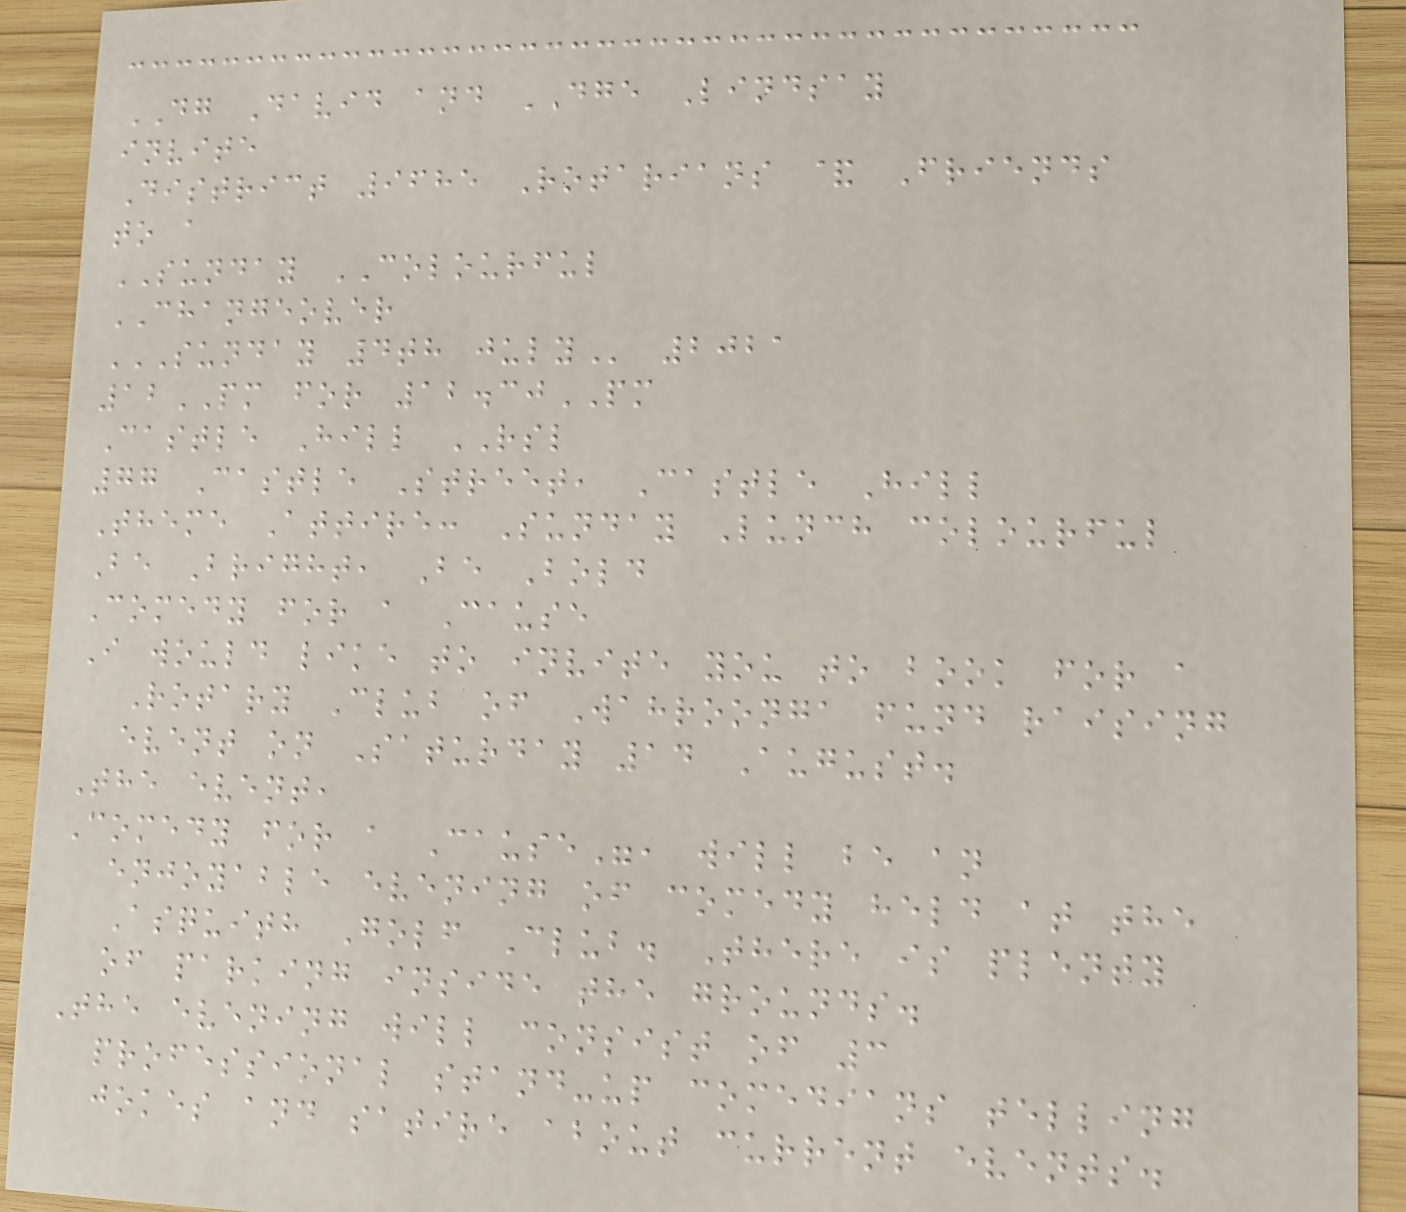DG David and DGE Lindsay
invite
District 9685 Rotarians & Friends
to a
SUNDAY COLOURFUL
CHANGEOVER
SUNDAY 4TH JULY 2021
12PM for 12.30PM
Castle Hill RSL
77 Castle Street, Castle Hill
Theme Attire: Sunday Lunch colourful
Be Bright, Be Bold
Comedy for a Cause
I would like to invite you to book for a
Rotary Club of Wahroonga fund raising
event on Saturday 14 August.
The event,
Comedy for a Cause", will be an
enjoyable evening of comedy held at the
Asquith Golf Club. There is plenty
of parking inside the grounds.
The evening will consist of 3
professional stand-up comedians telling
jokes and satire about current events.
